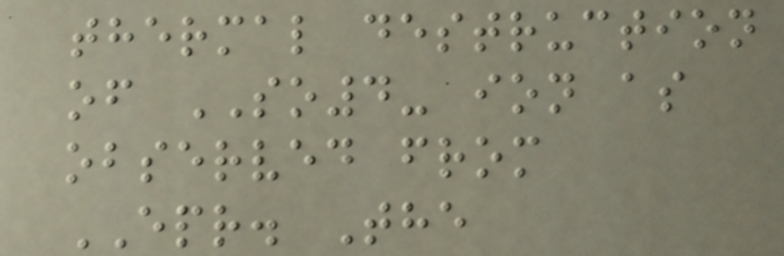thermal destruction
of SO4- ion as
observed from
EPR. The
